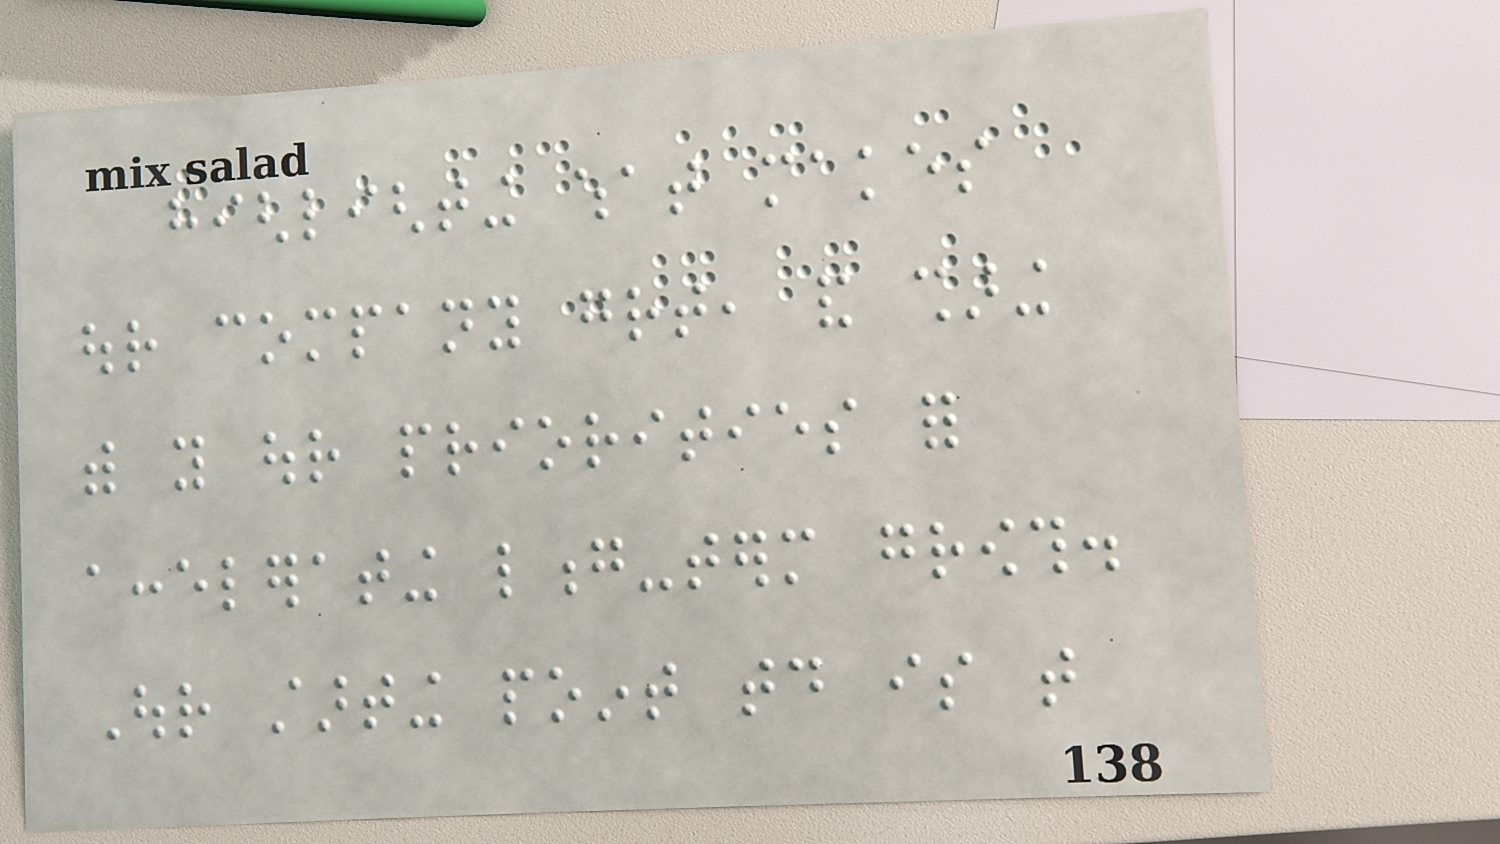highlighting what makes
our company great, and sharing
with you our priorities for
accelerating long-term growth.
Our starting point today is that
